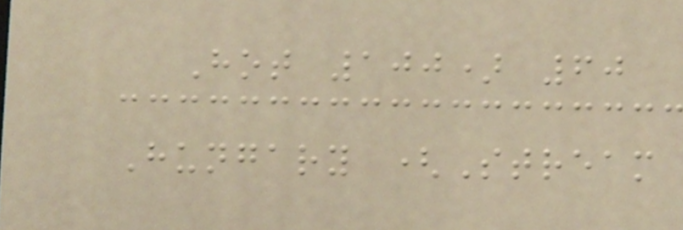Hot 100) 60
Hungary (Stream
